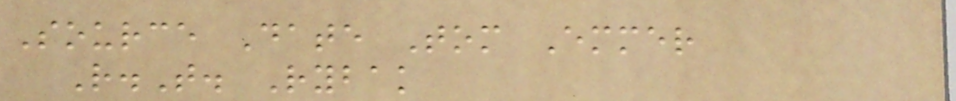Source Date Tom Emmer
R.T. Rybak
